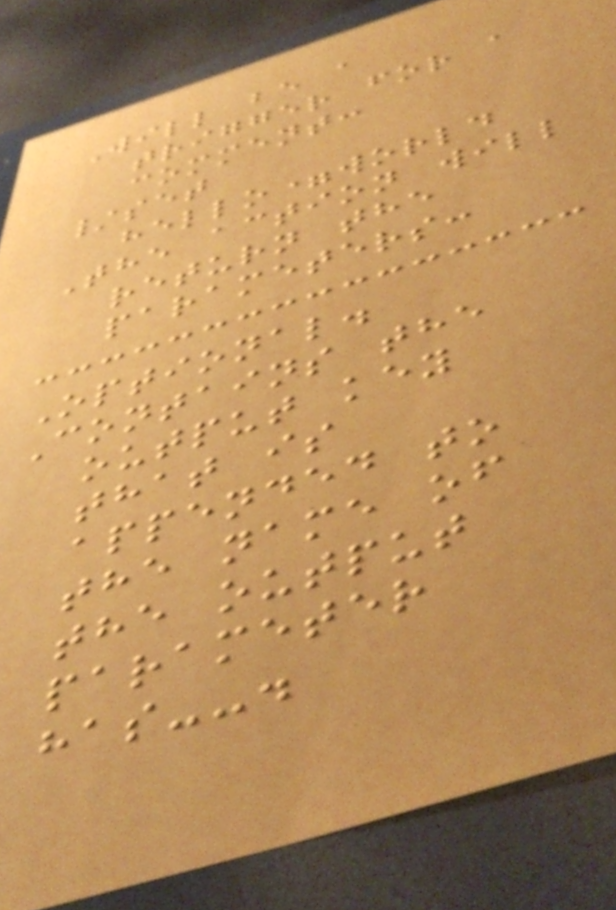Will be a
trigger for a
comment:
/set
hello=world
The action will
return the
parameters:
Optional.
Contains the
output key
that is
appended to
the name of
the output
parameter
has--.
